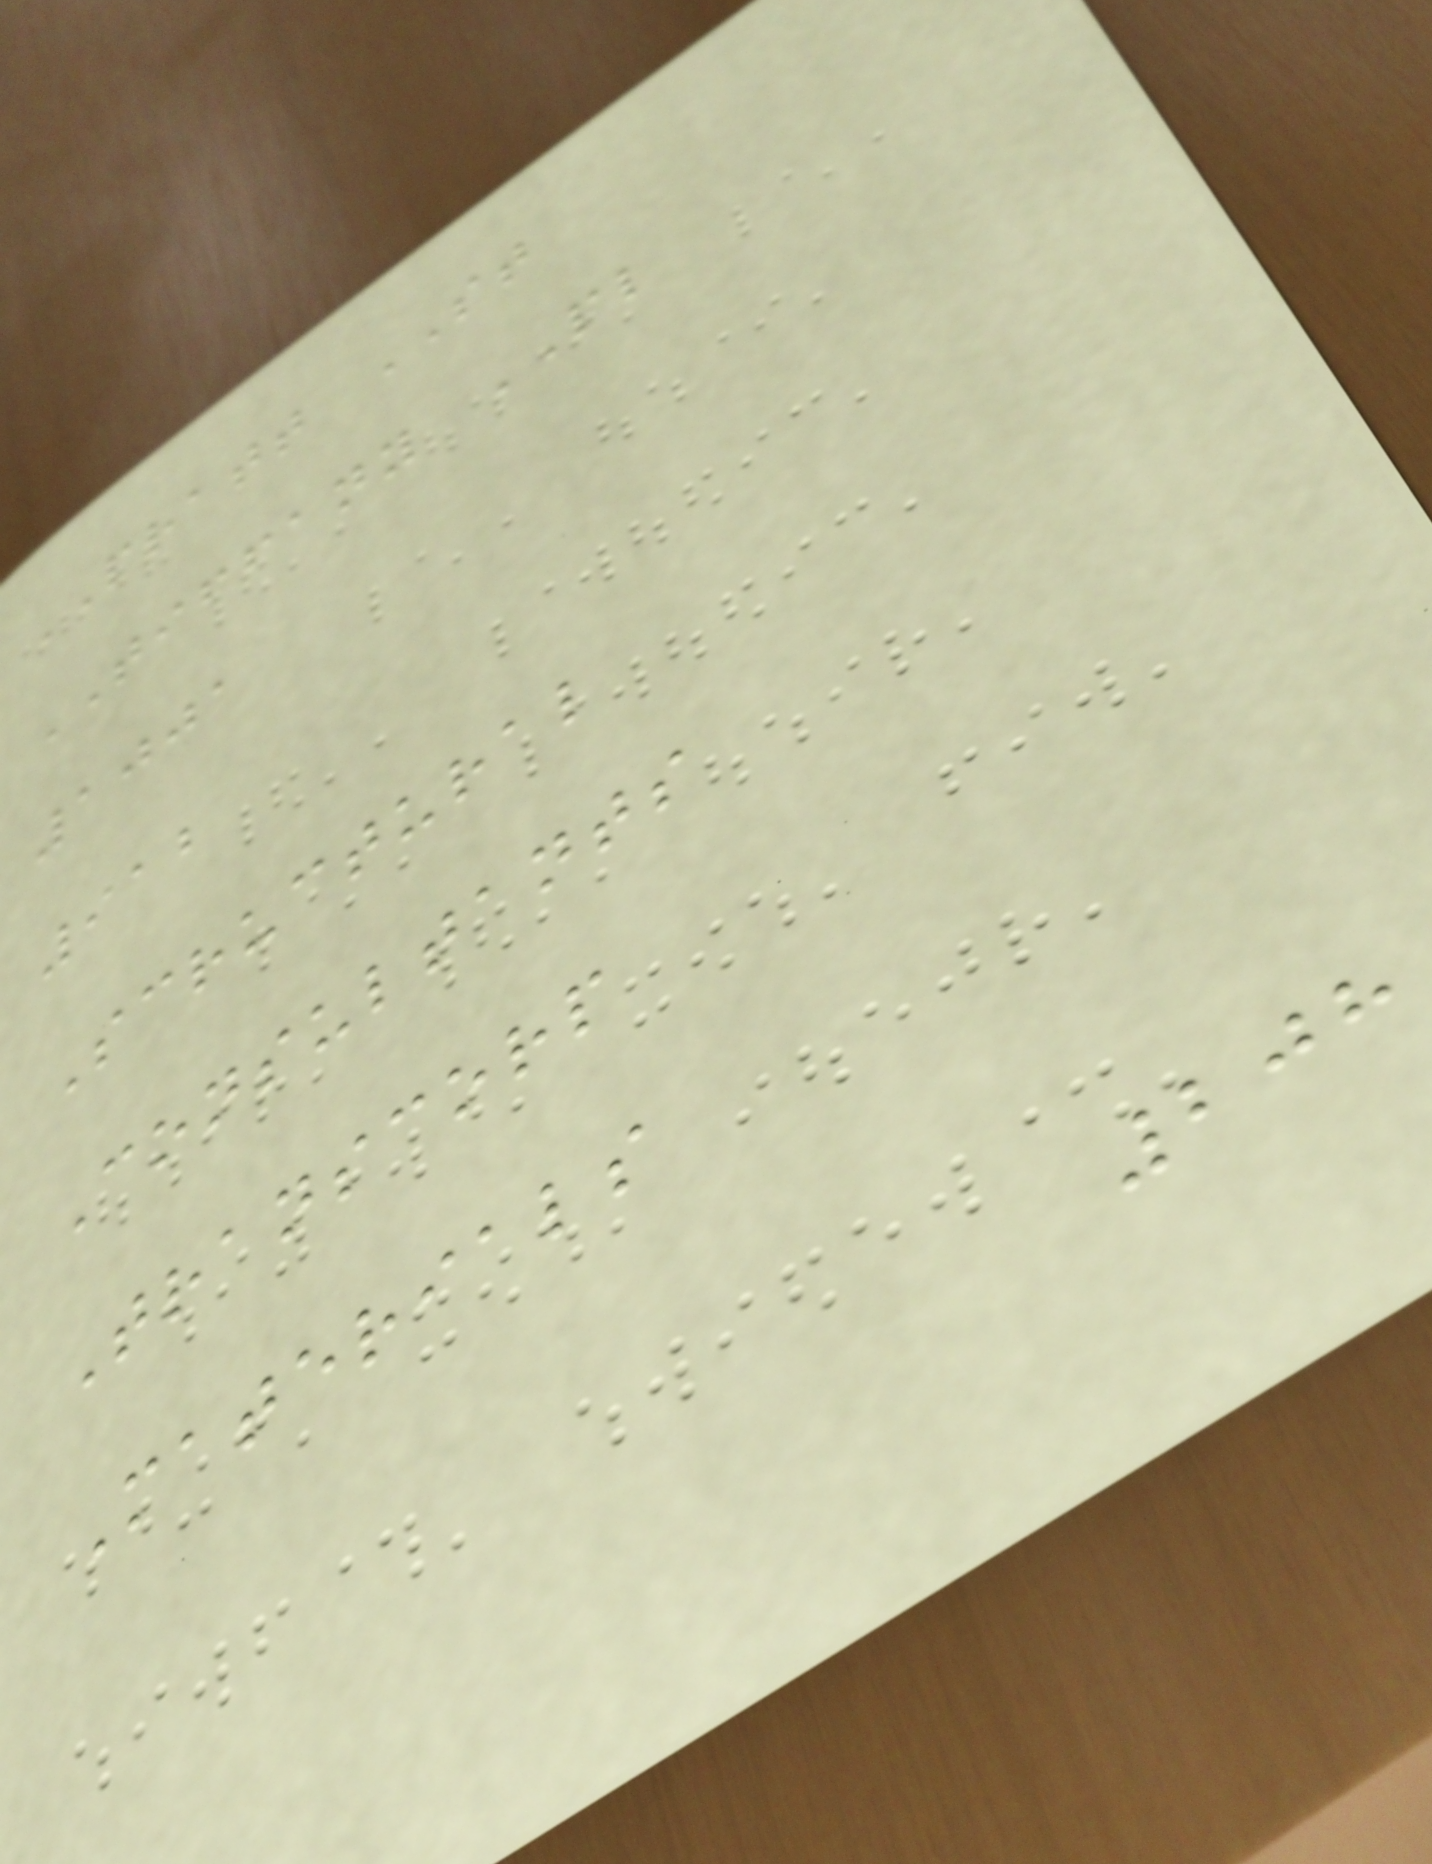PRATT ST
TIFFANY PL
1001
912
Scructural
Consultants
Transcorp
Materials
208
